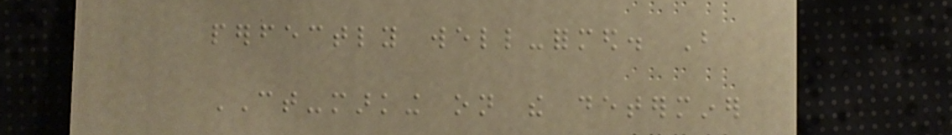perfectly well-formed. But
CT-marking on the determiner
